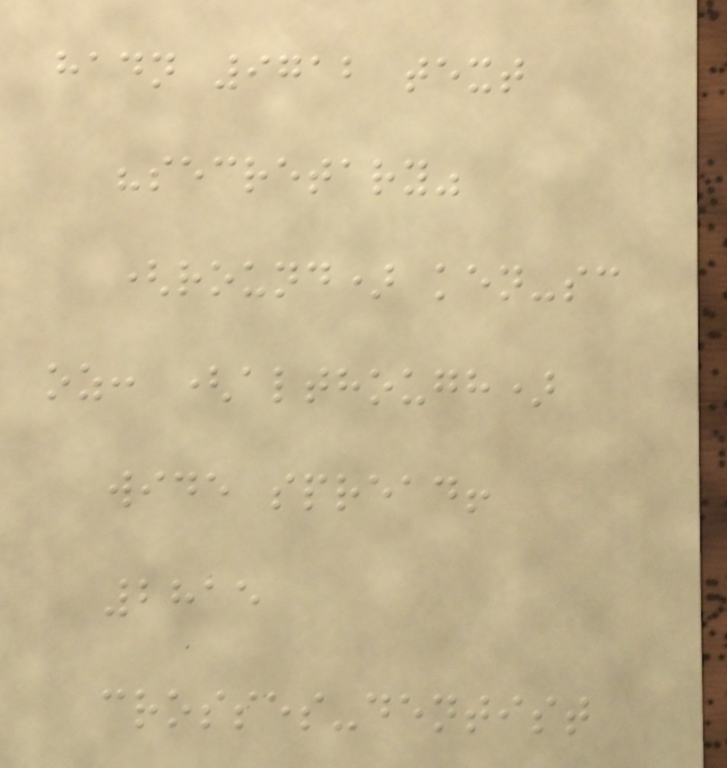hadn 9712 text
"secretary"
(round) ken-sc
oz: (although)
wide spread!
2815
crosses-dentist
